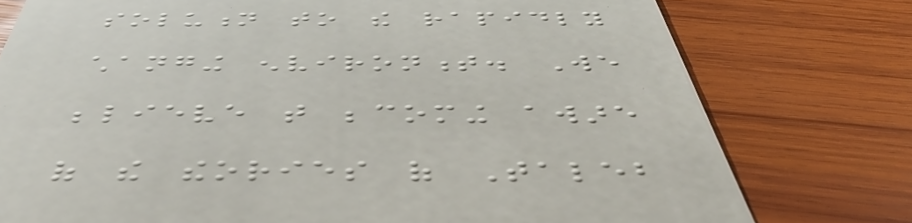solution to the rapidly
changing environment. We
believe that becoming aware
of the theories of Taleb
